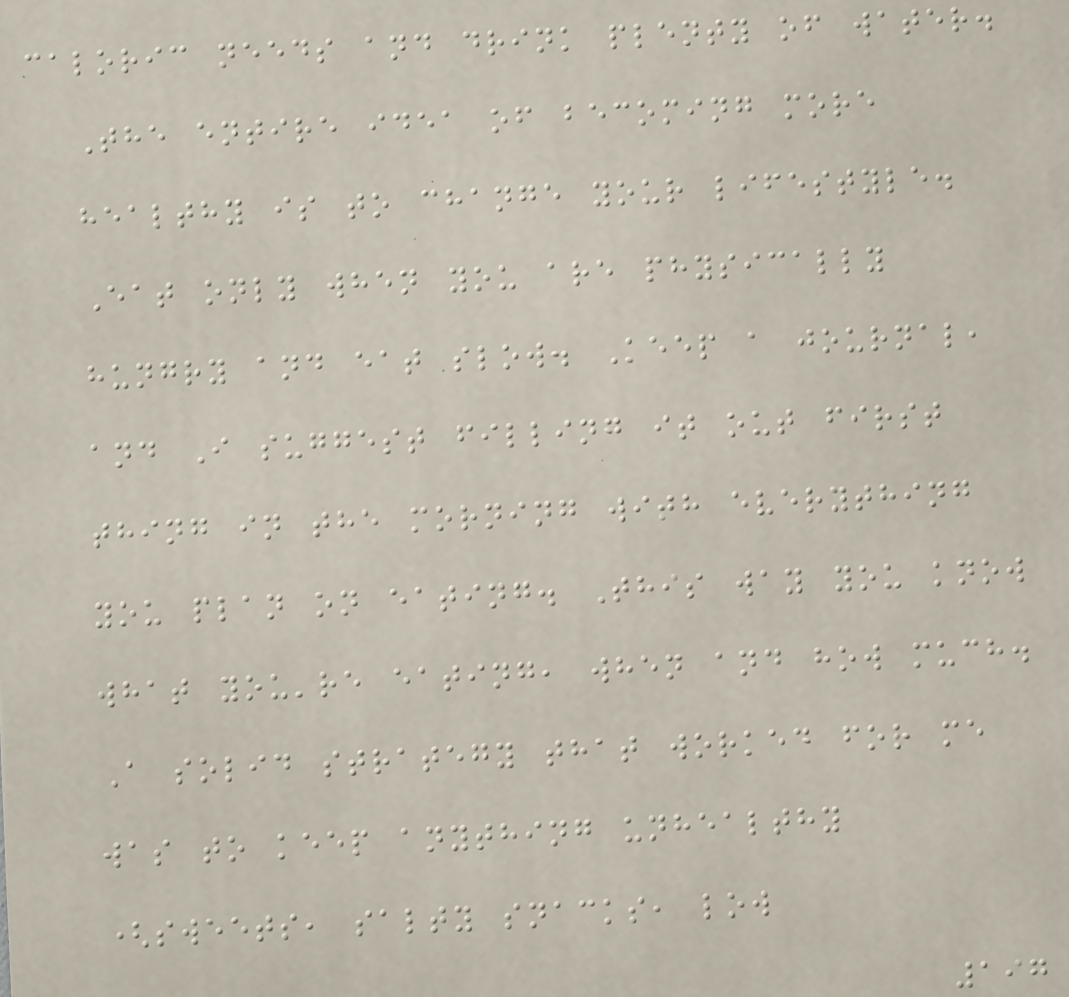caloric needs and drink plenty of water.
The entire idea of becoming more
healthy is to change your lifestyle.
Eat only when you are physically
hungry and eat slow. Keep a journal,
and I suggest filling it out first
thing in the morning with everything
you plan on eating. This way you know
what you're eating, when and how much.
A solid strategy that worked for me
was to keep anything unhealthy
(sweets, salty snacks, low
197
